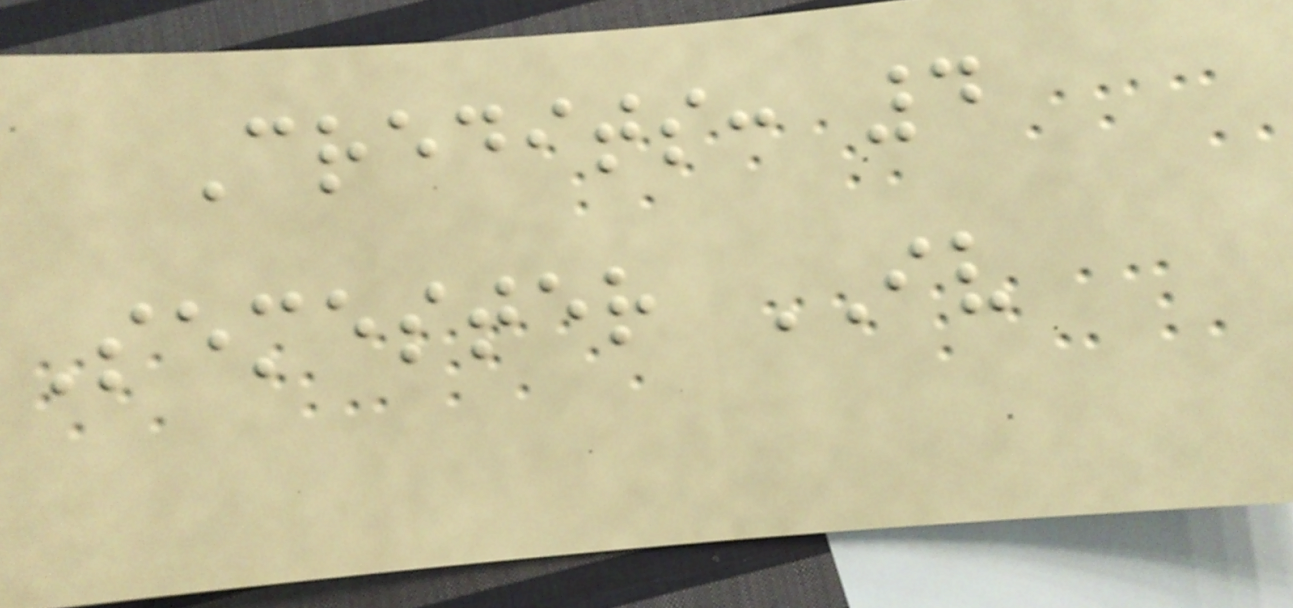Credits: 4
Semester IV
